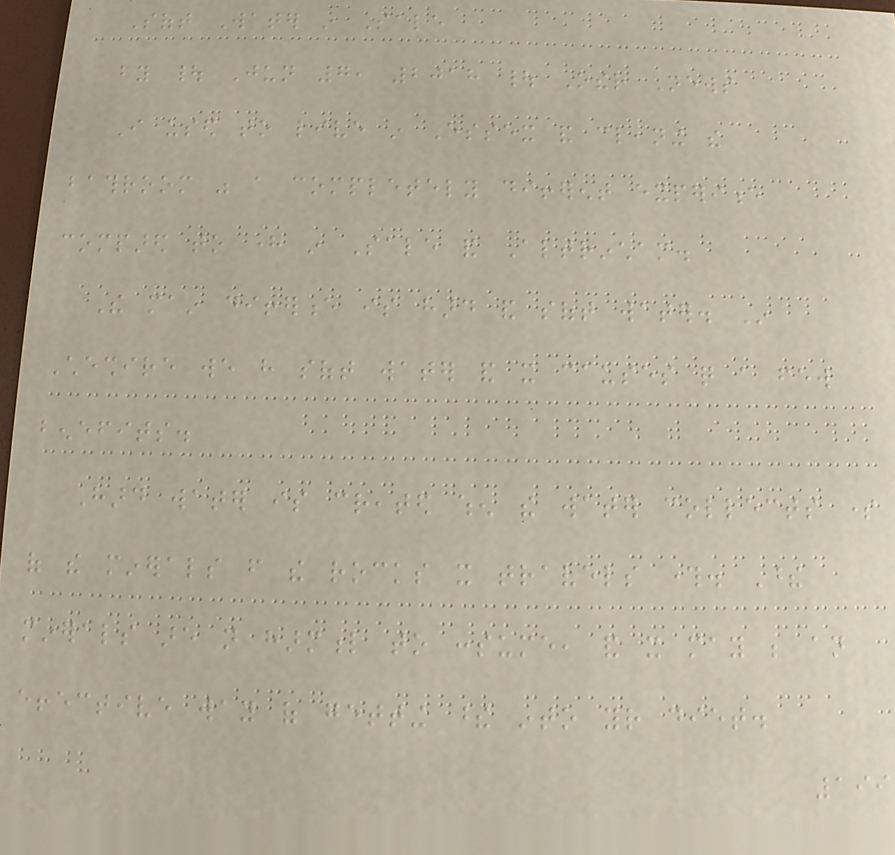Soft Water in Sale
by | Jun 7, 2018 | Other News
I used to live in Essex and cleaning the
bathroom was a completely different experience
compared to here in Sale and Altrincham.
The main difference is hard and soft water. In
Cheshire we have soft water and it causes quite a few
benefits.
Hard water is created when the water collects some
of the minerals from the rocks it travels through. These
minerals are not harmful to consume, and it may be an
effective way of getting these into your diet.
199
